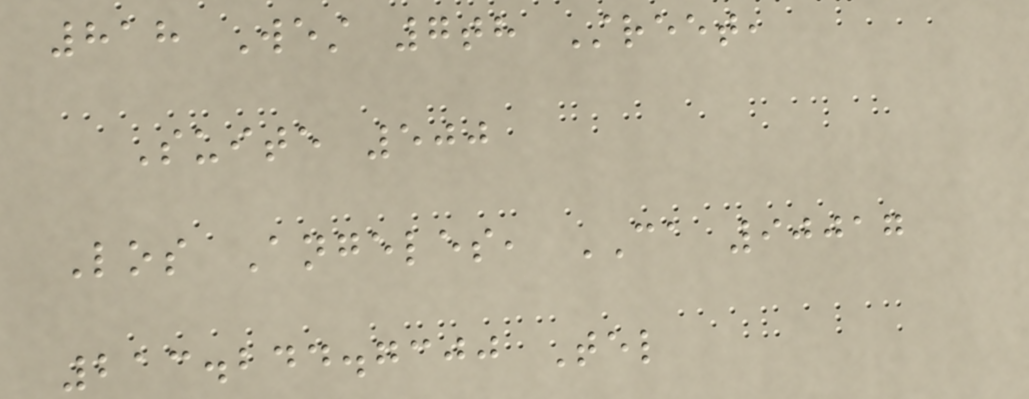818 West 7th Street,
Suite 500
Los Angeles, CA 90017
213.244.7300 Tel
